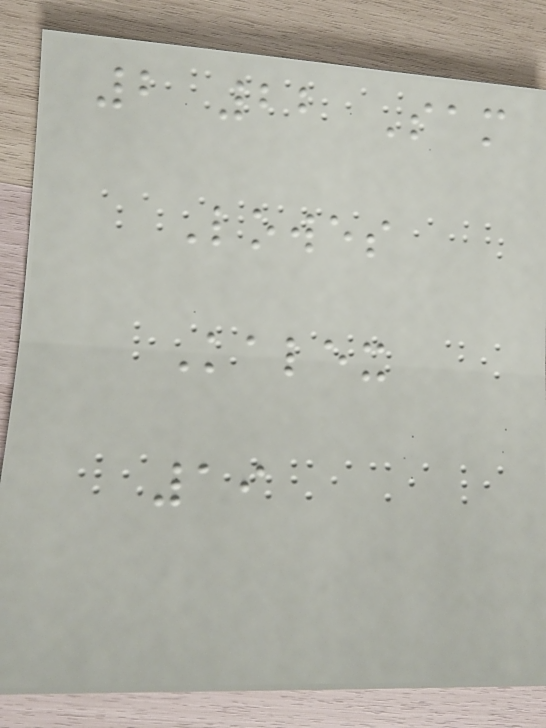2 22 Sam
Lowes
Kalex
19
